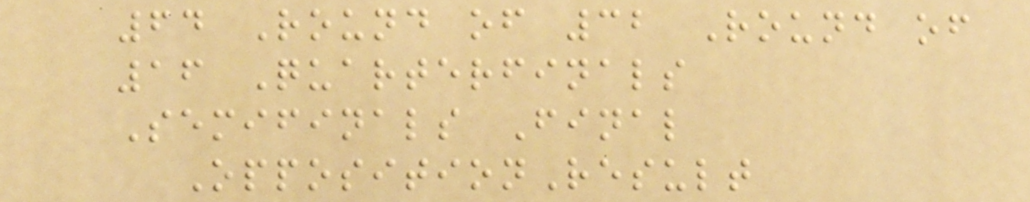64 Round of 32 Round of
16 Quarterfinals
Semifinals Final
OppositionResult
